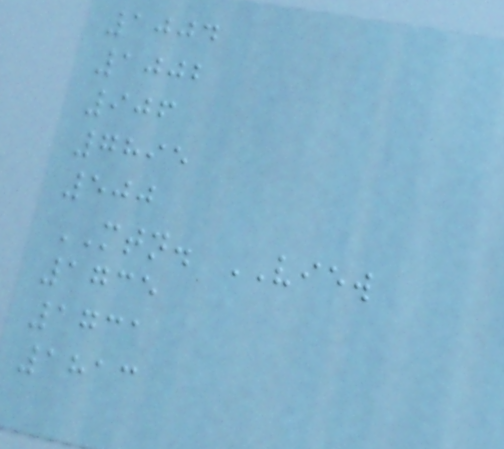1004
1002
906
7895
500
MTN. VIEW
1735
1731
1813
